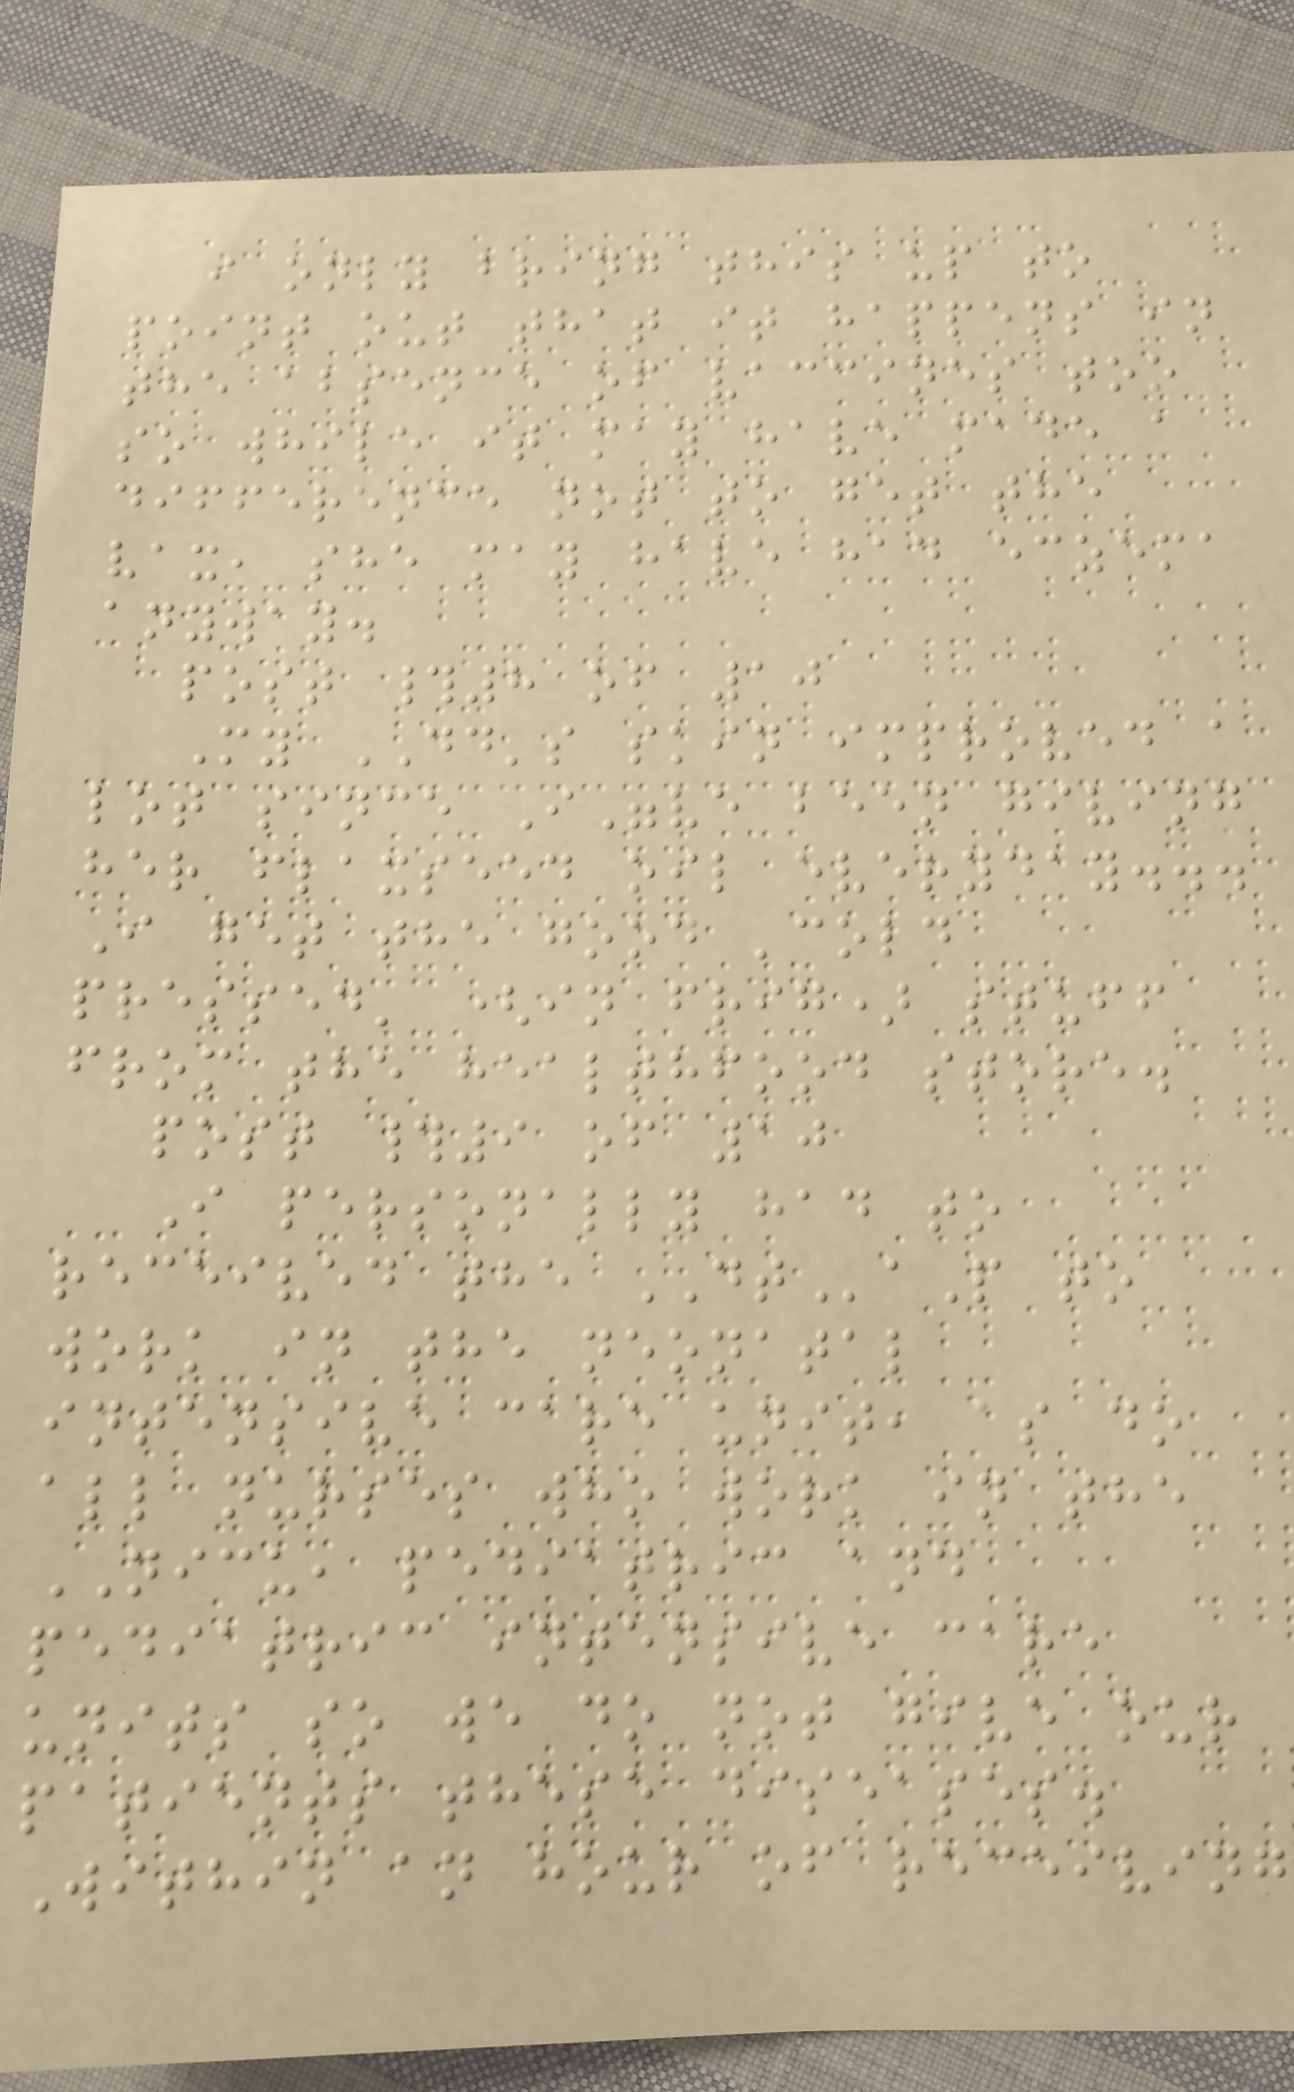i only bring this up to
point out that it happens in
the absence of vaccines too
so while it may have made a
difference not to get the
vax, she may have had eczema
anyway.
post #8 of 10
My DD's skin improved a
lot since I"ve been giving
her flaxseed oil everyday...
I get the good 'cold
pressed' (in frig) stuff
from the healthfood store.
post #9 of 10
I personally had to
received the DTaP to
work in the neonatal
intensive care unit, as do
all nurses who work in the
NICU, pediatric and
pediatric intensive care
units so we do not give our
patients these diseases.
Within an hour of receiving
